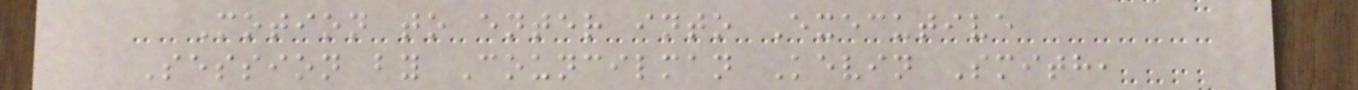Motion to enter into Executive
Session by Councilman Kevin Smith,
